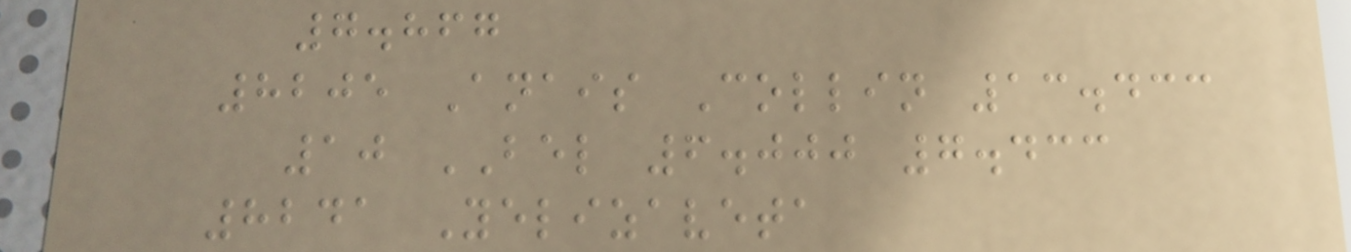7.867
8205 Anais Collin 13.433
10 BEL 6.000 7.433
8241 Yelizaveta
